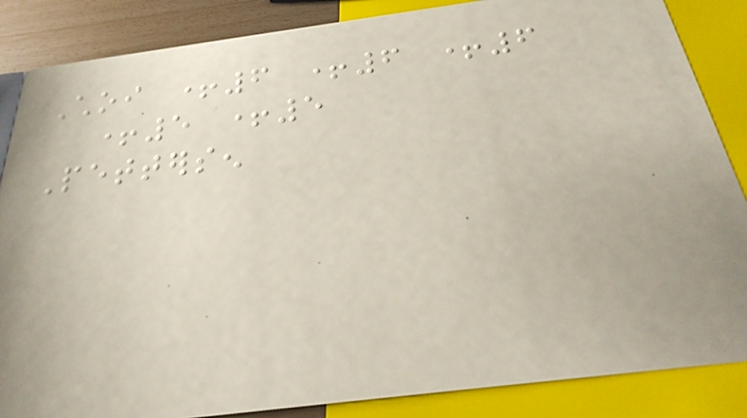Choi +6 +6 +6
+5 +5
Pettersen
